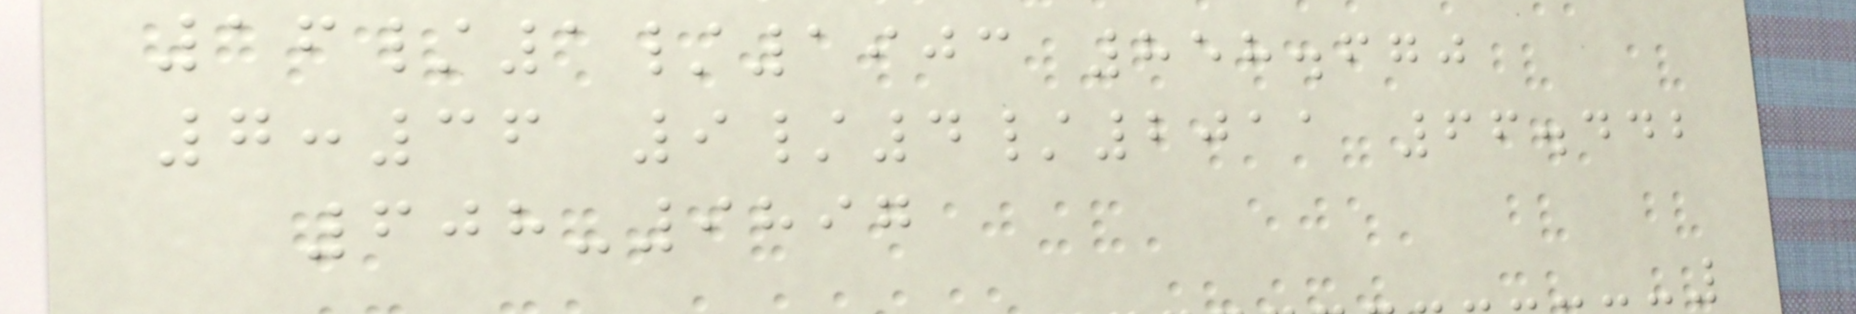16/1/1903 858.670
7:36 9/4/2011 66.442
608-9897
